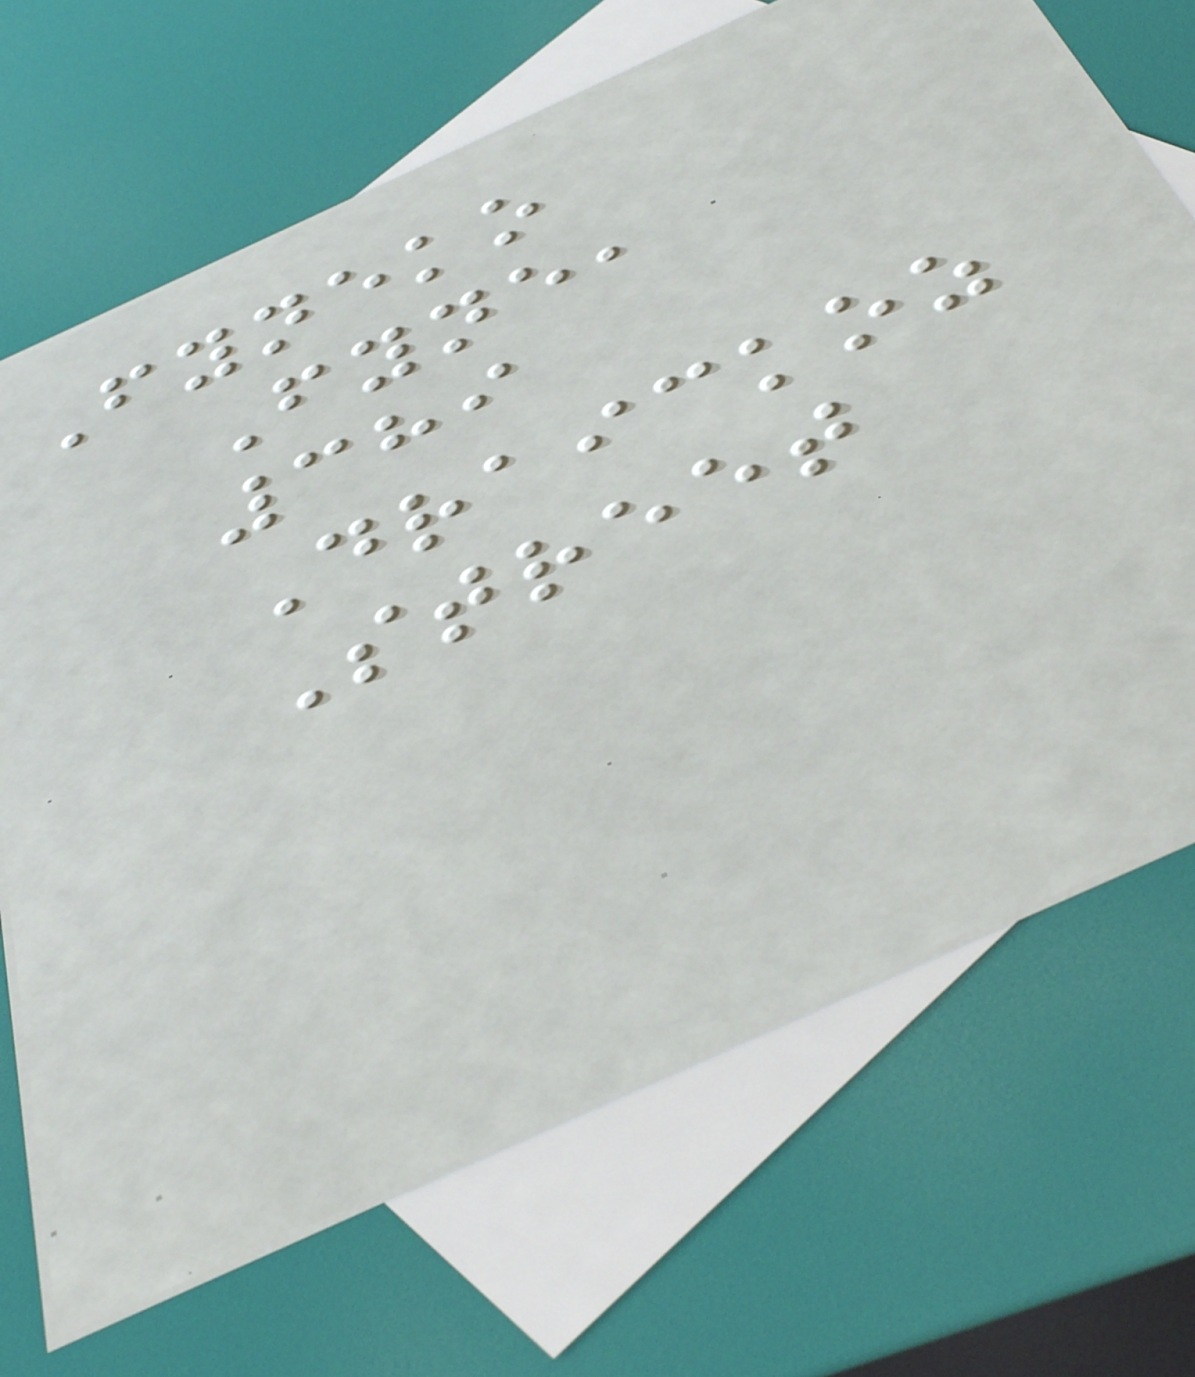Fyneko
Fyne,
389
Draickoz
Street
